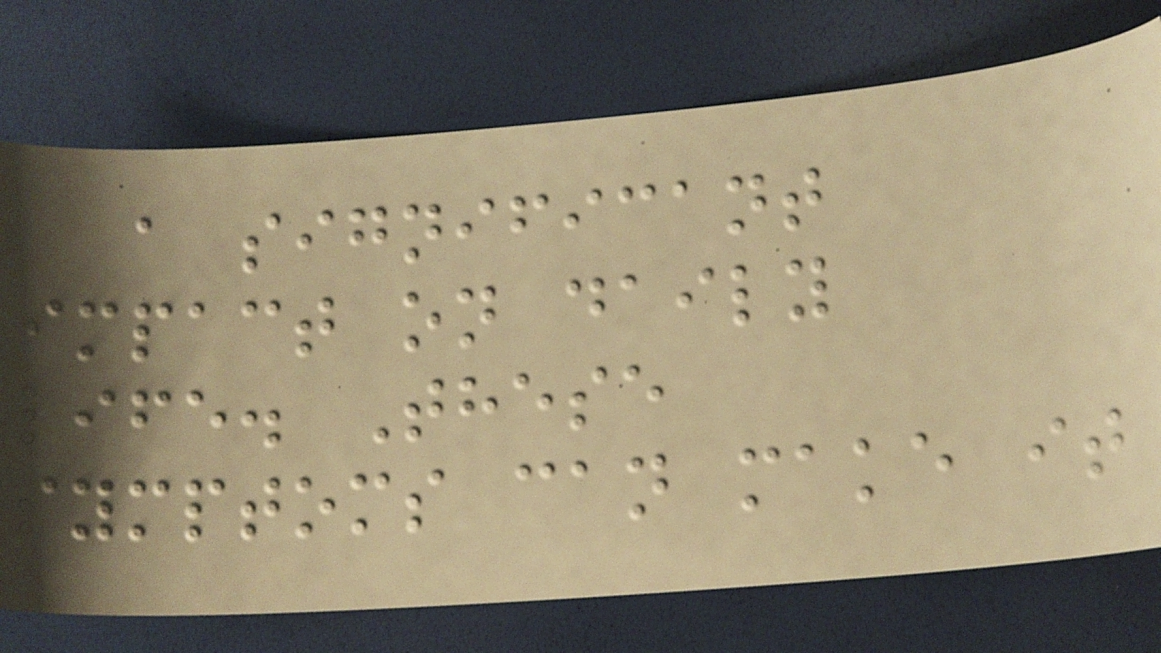a significant
impact on daily
life. These
symptoms can make it
